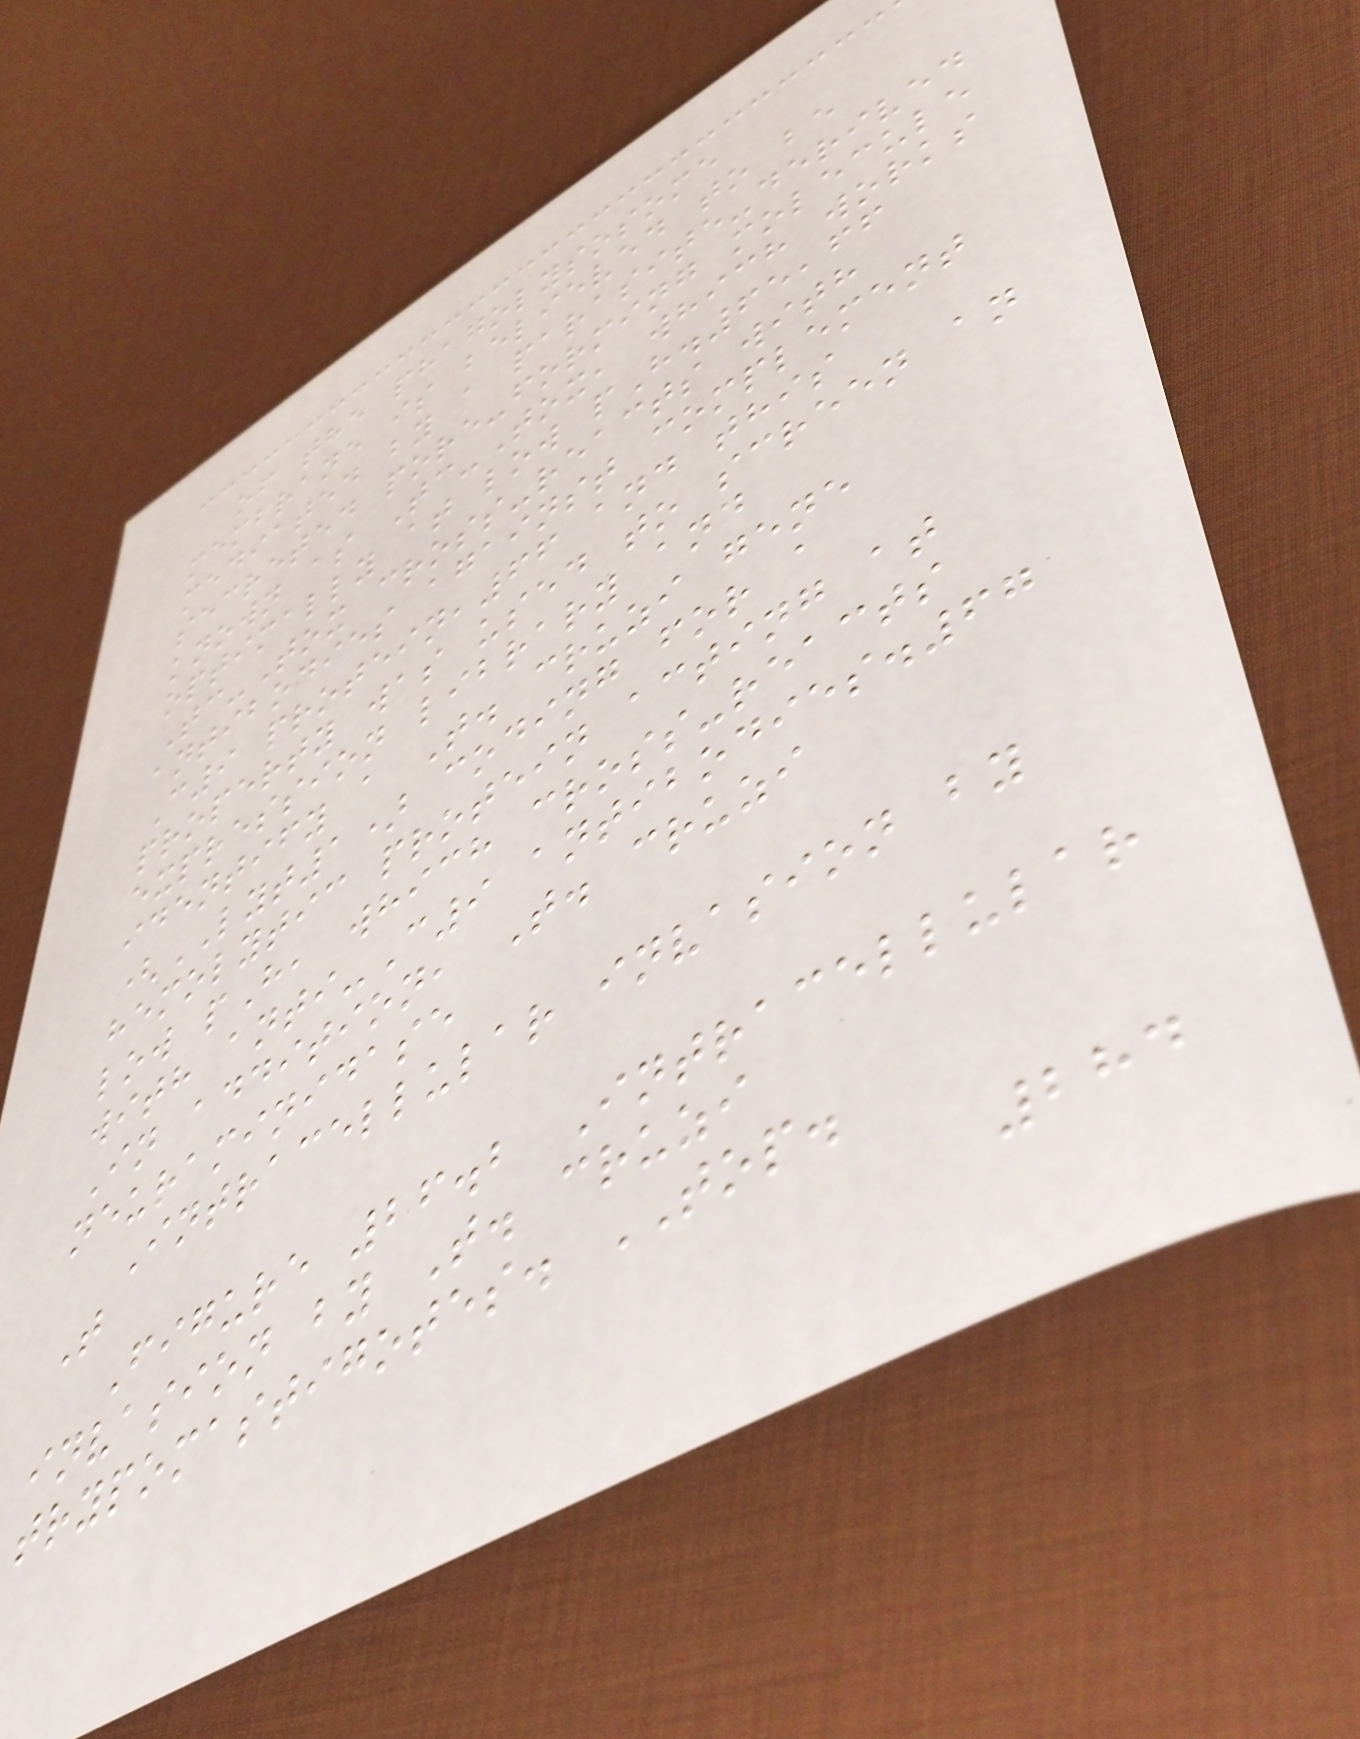of the phagolysosome
membrane is believed to be
mediated by a parasite-derived
secreted pore-forming molecule
known as Tc-Tox, which works
optimally at low pH.65,66
Tc-Tox cross-reacts with
antibodies against complement
C9 protein,66 and this
property was used to screen an
expression library and
identify a T. cruzi gene
(LYT1) coding for a
hemolytic protein acting at
low pH, which cross-reacts
with anti-C9 antibodies.67
In addition, T. cruzi
neuraminidase
Intracellular invasion by
T
Figure 26.2 Intracellular
invasion by T. cruzi
trypomastigotes. TOP.
284
